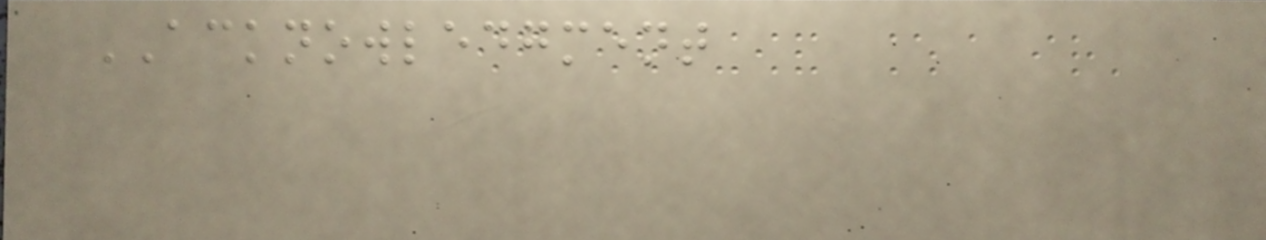ACKNOWLEDGMENT
